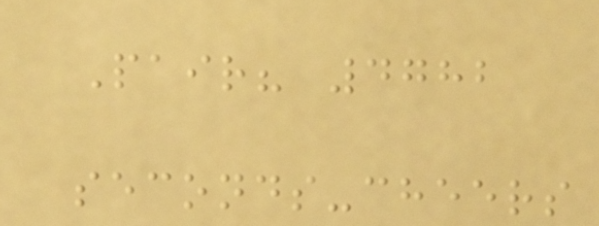Pair? 4782
seconds-cheers
